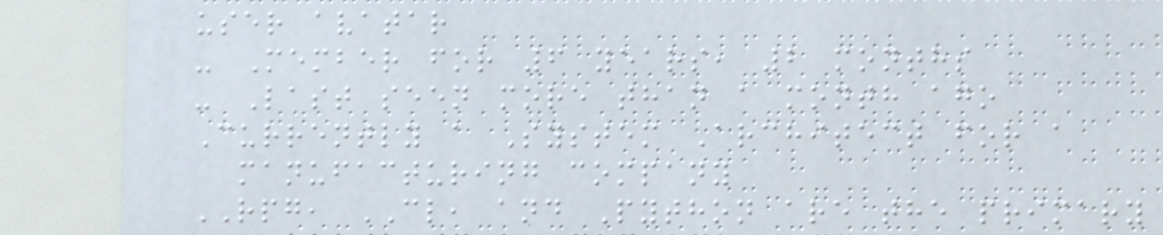user avatar
- Member for 6 years, 2 months
- Last seen more than a month ago
Currently a System Architect for a
manufacturing company
RPG, CL, and Python are the primary
